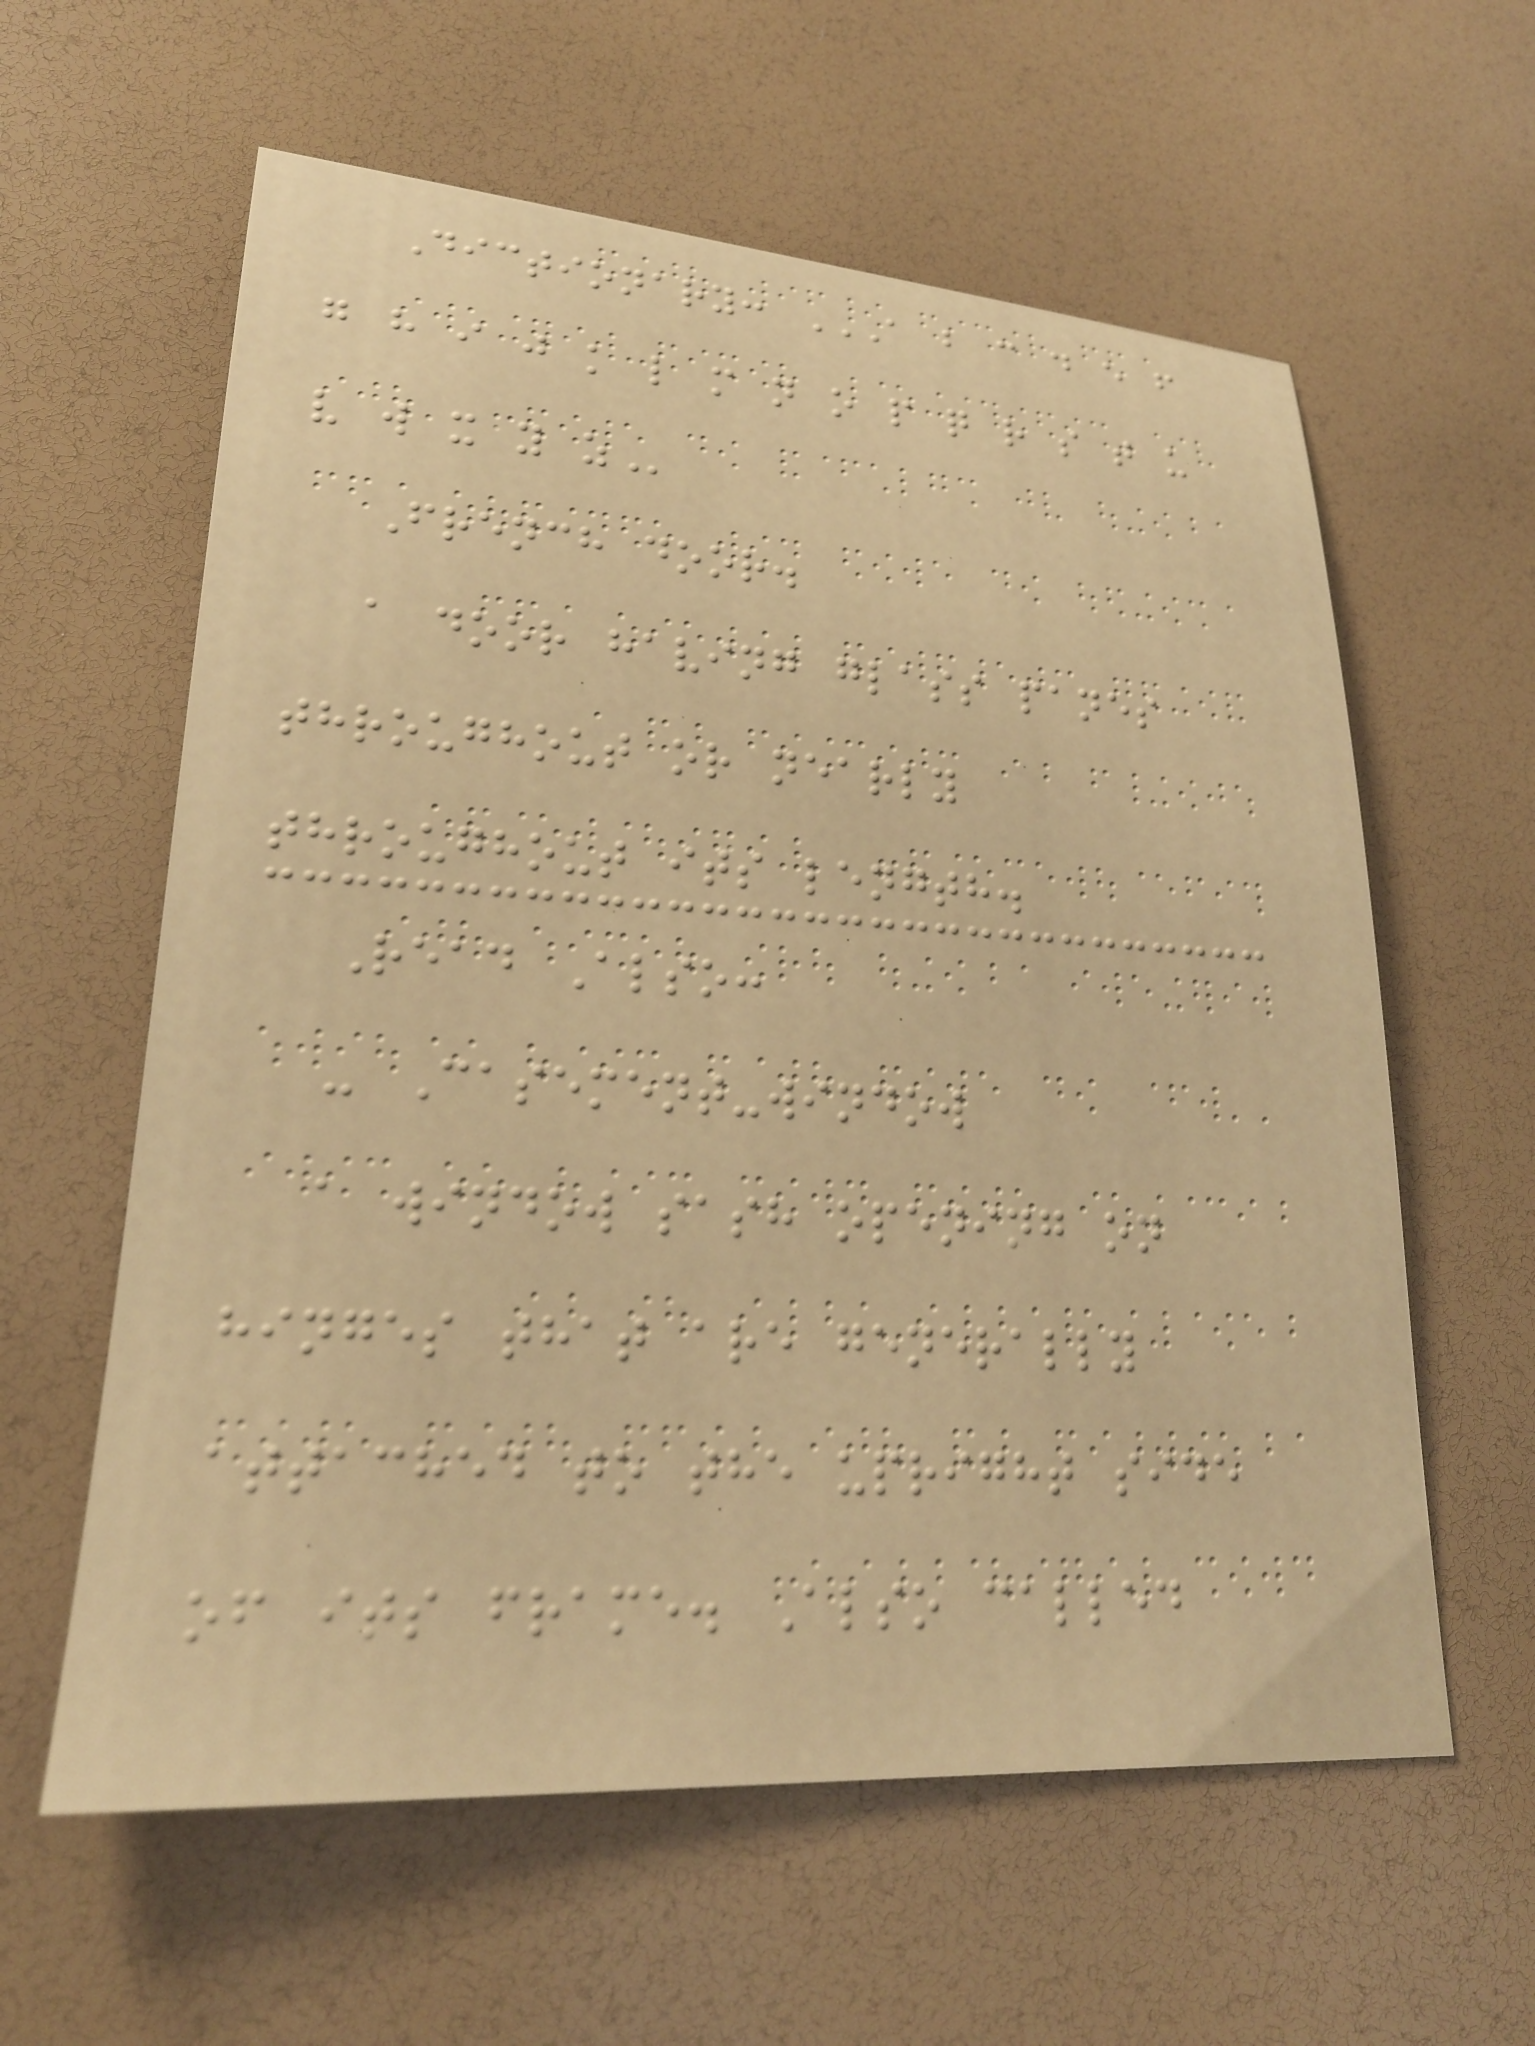Dictionary: A B C D E F
G H I J K L M N O P Q R S T U
V W X Y Z
French door.
a door having glass panes
throughout or nearly
throughout its length.
Read Also:
- Casement-window
a window sash opening on
hinges that are generally
attached to the upright side
of its frame. Also called
